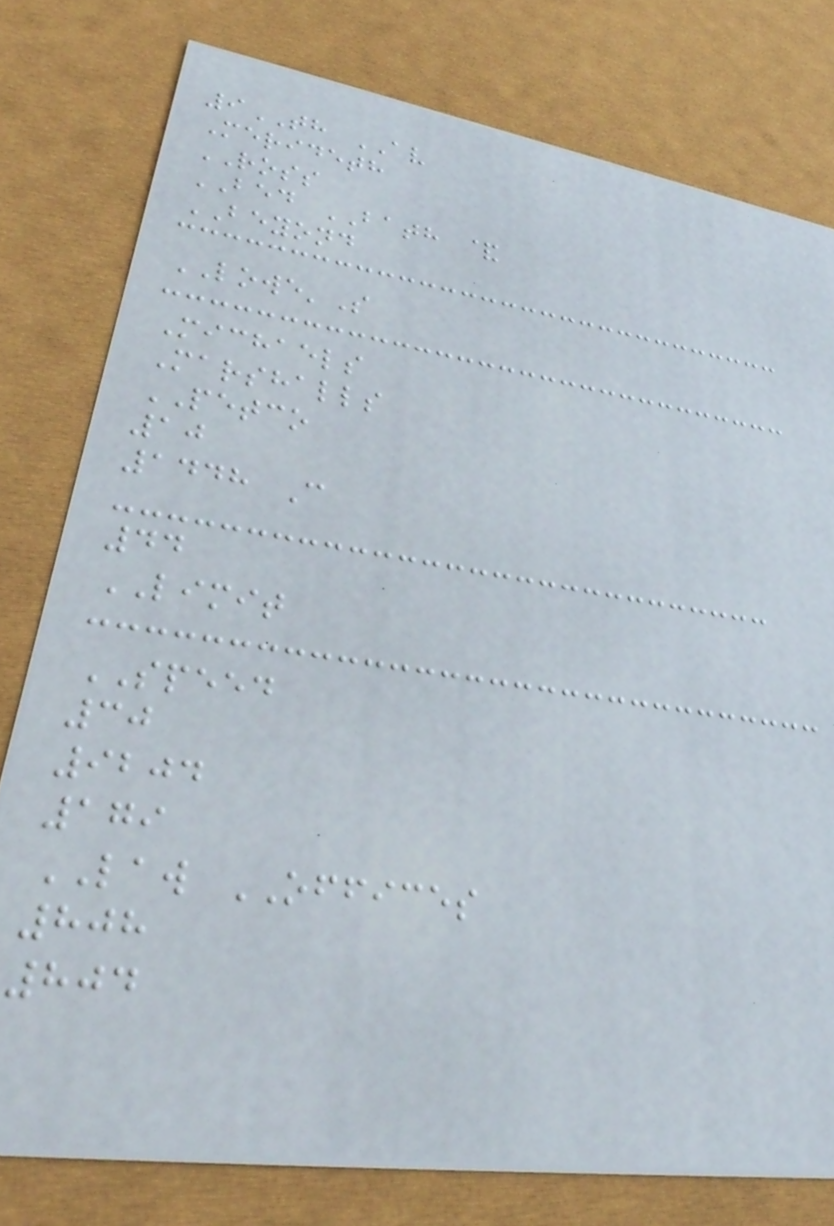9TH AV
Merideth
ROSS
BED BATH &
BEYOND
LOWE'S
Michaels
Marshalls
PETCO
10
1448 C
44
LIMIT
SPEED
30
9204
179
LAW OFFICES
808
804
